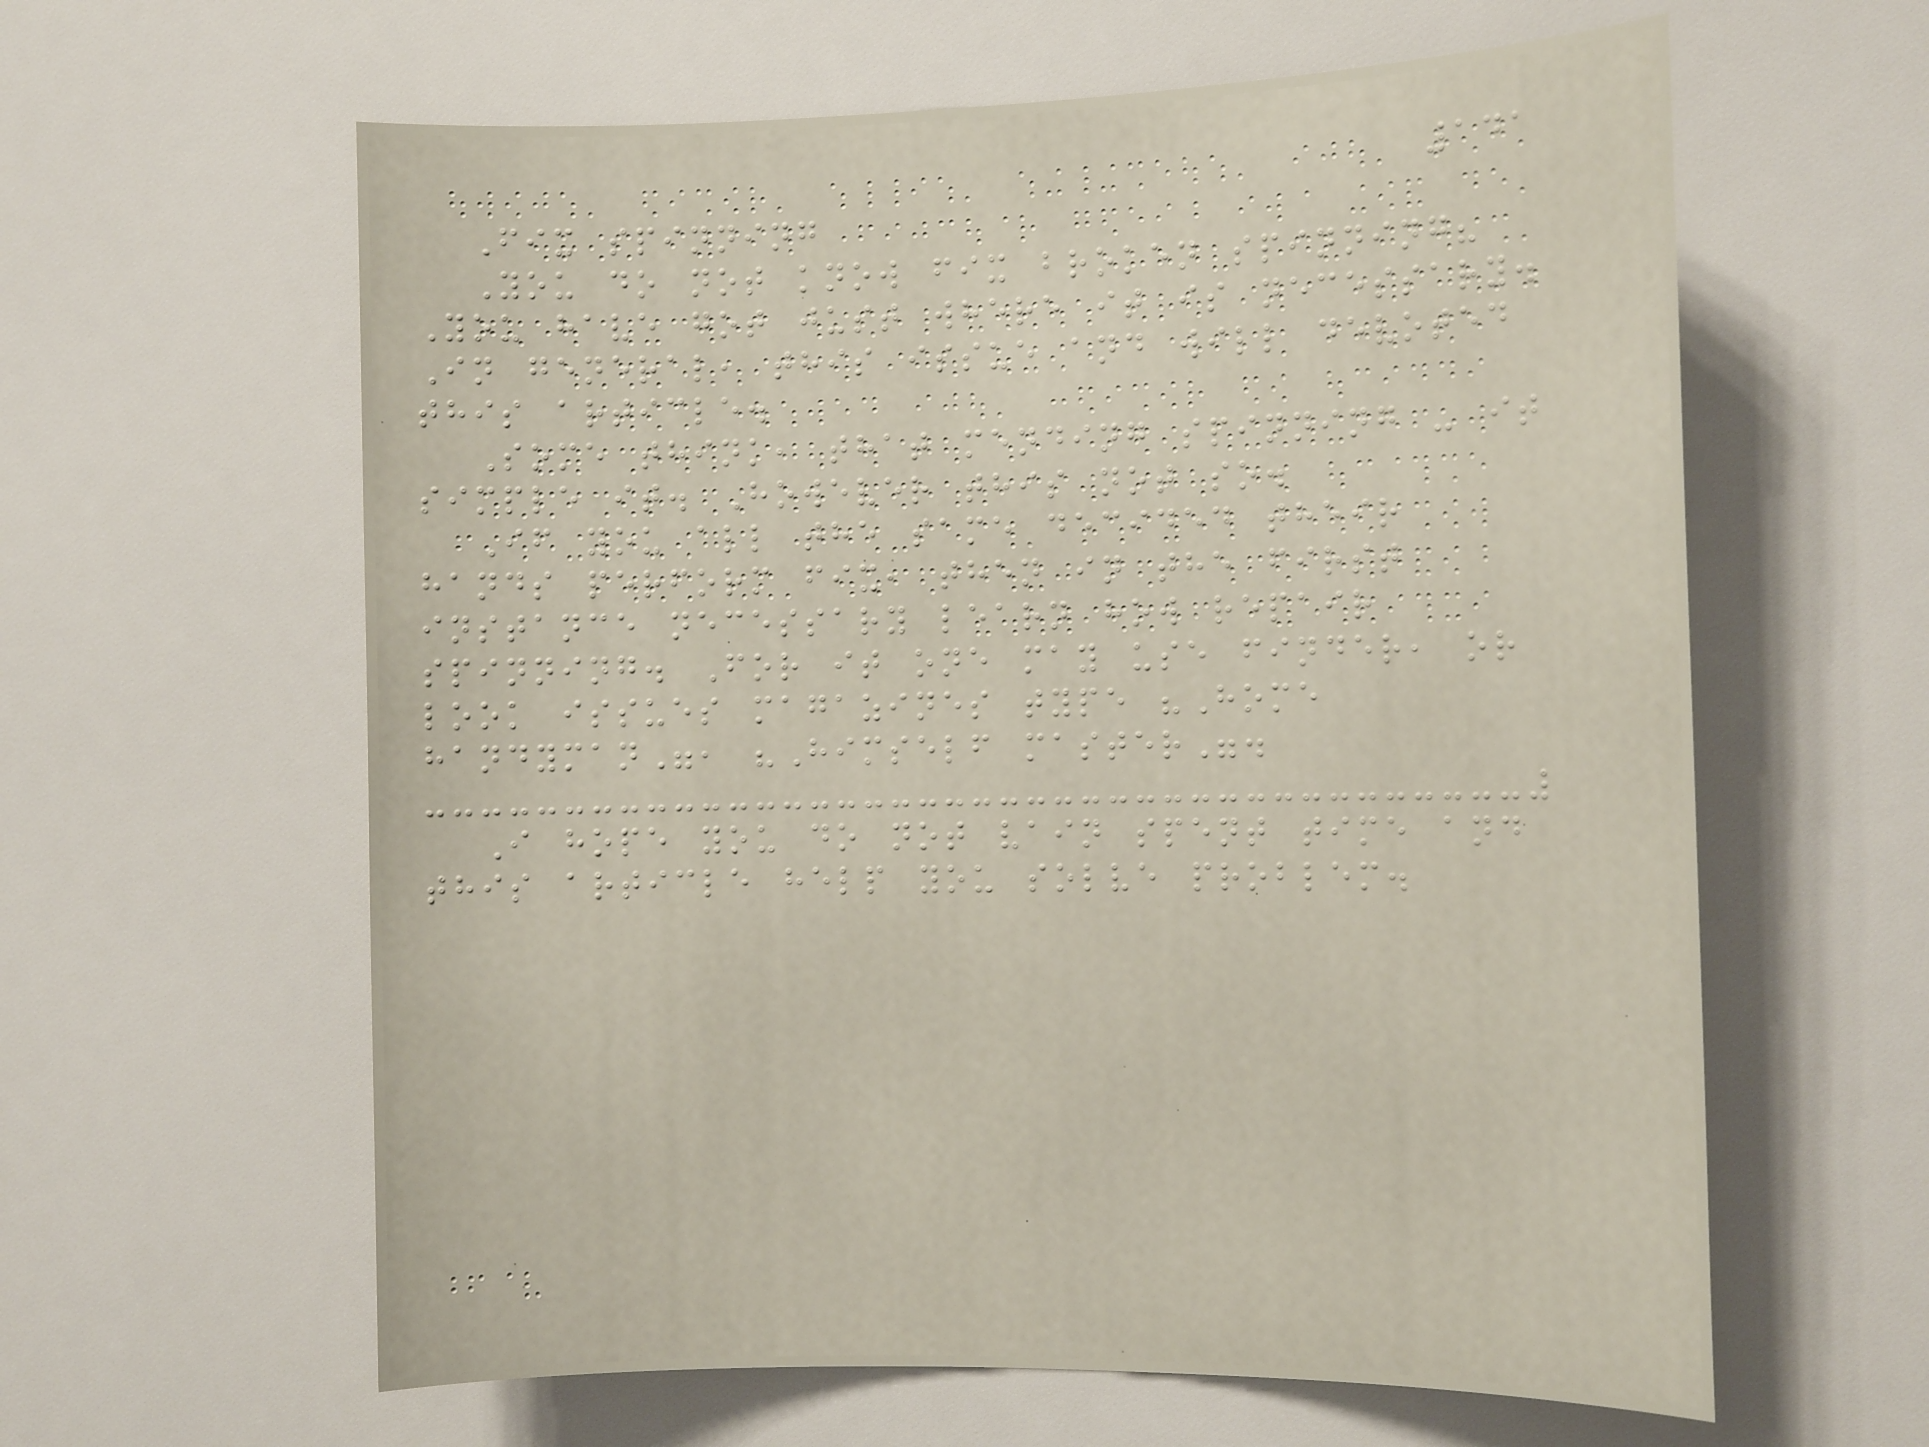141
Fix spinning
You do not know fix broken spinning?
You have got just where it is necessary.
In general, this issue and will devoted
this article.
Some think, that mending spinning - it
simple it. However this not so.
If you all the same decided their
hands perform fix, then in the first
instance necessary learn how repair
spinning. For it one may use finder, or
look issues magazines type "Home
handyman", "Himself master".
I hope you do not vain spent time and
this article help you solve problem.
